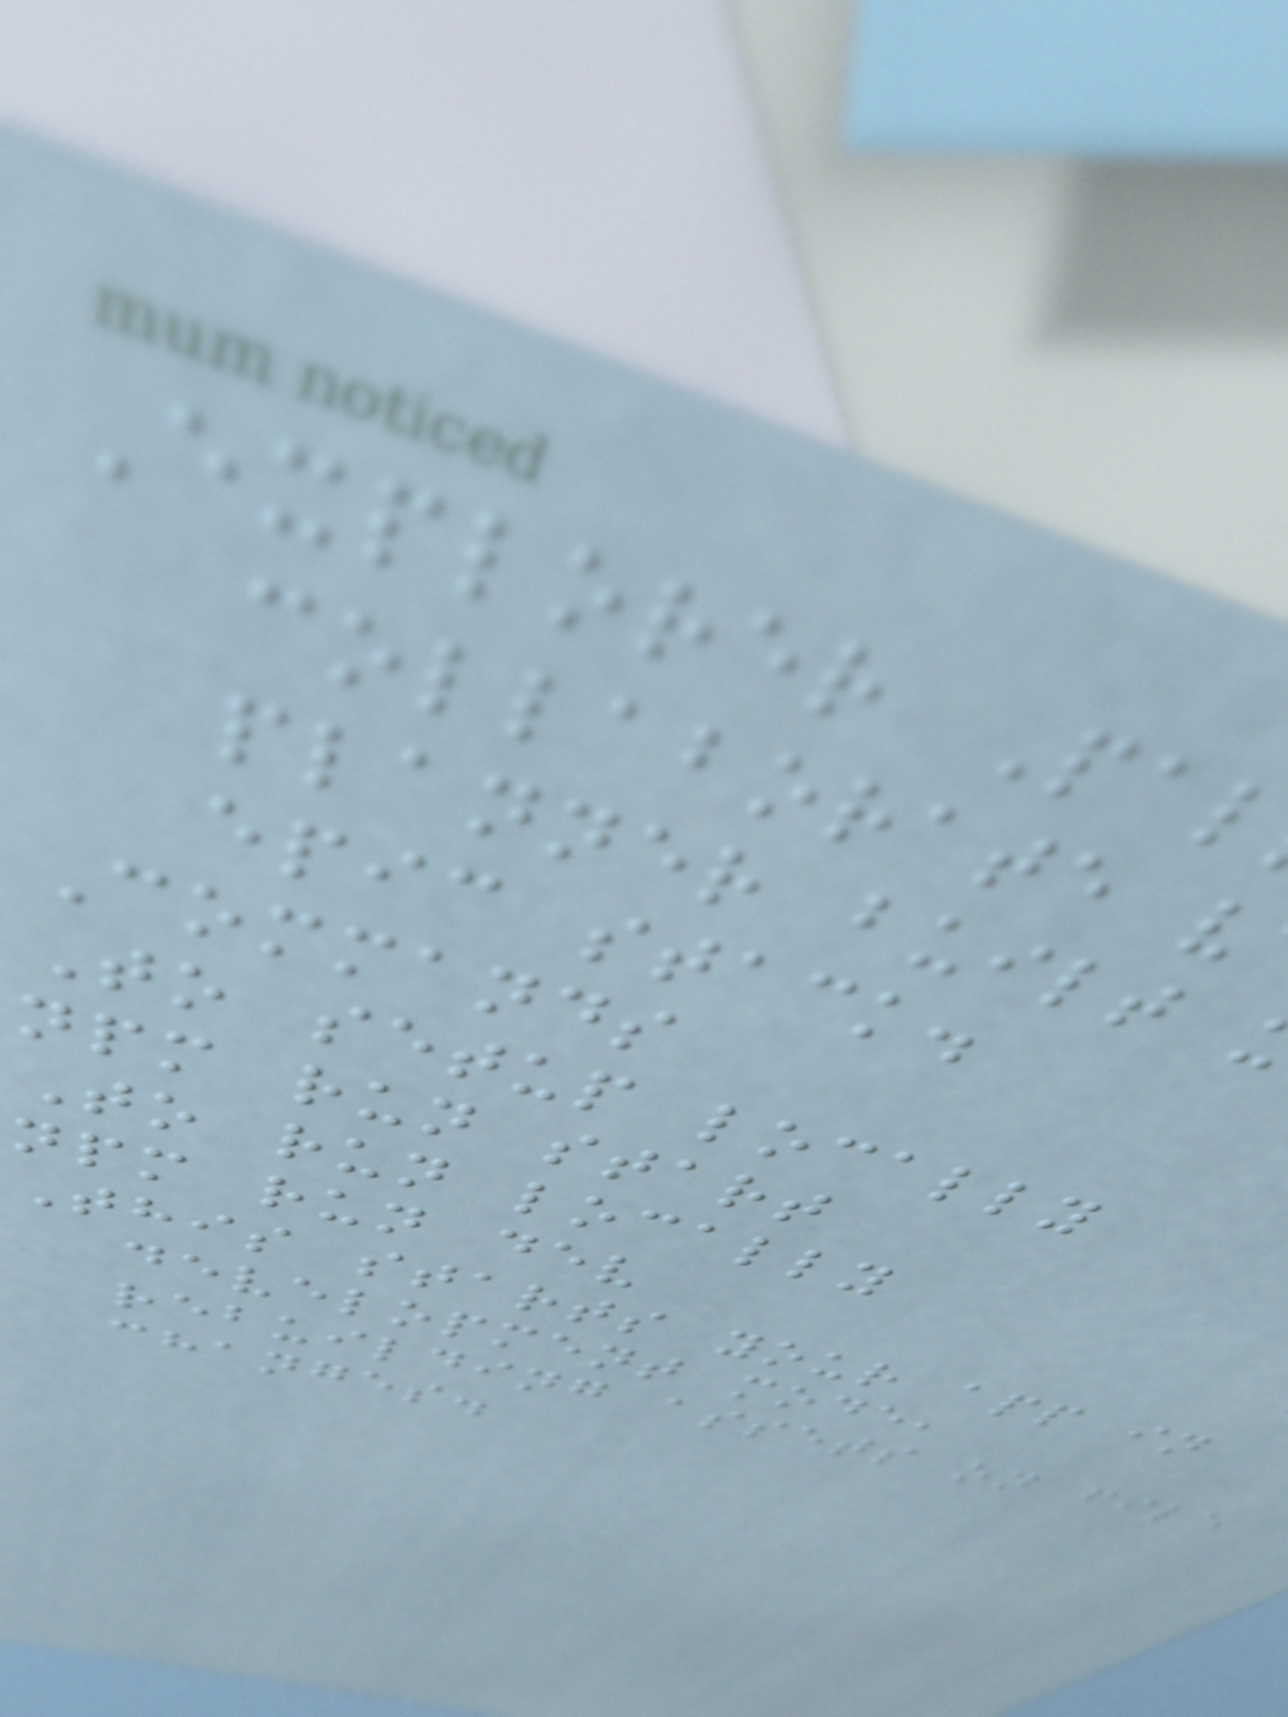Explorer Pal
collaborate v
planner built
epic stack.
Commands
To setup locally
npm run start
To run locally
npm run dev
This starts your app in
development mode,
rebuilding assets on file
changes.
